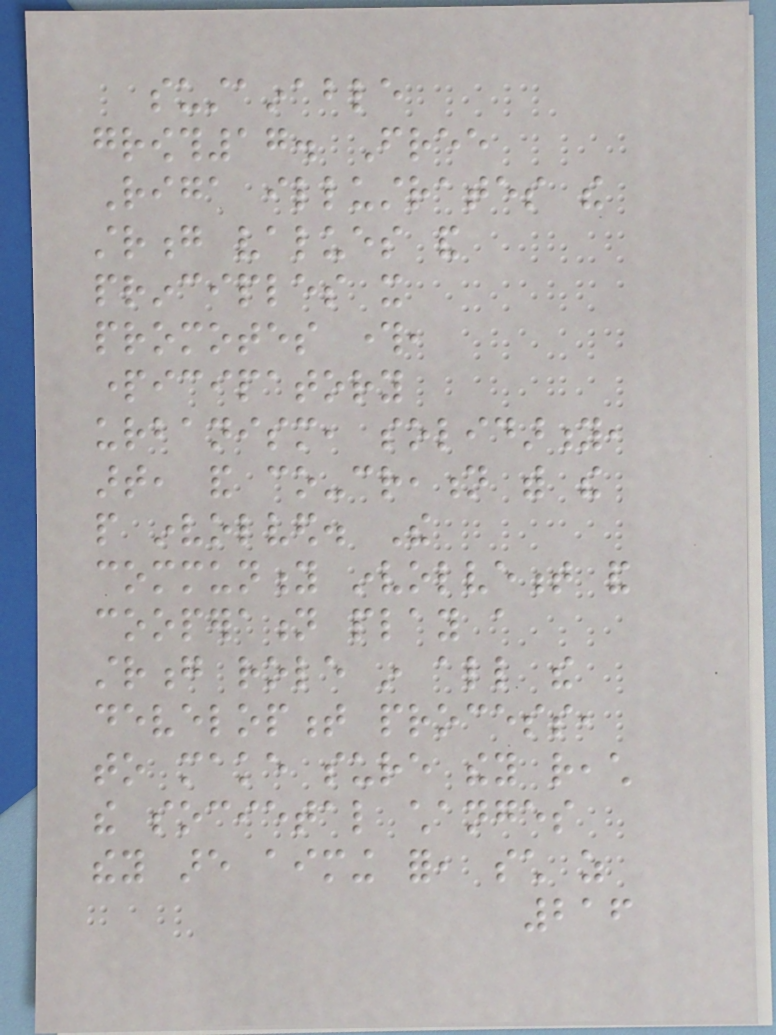sustainable
growth17. Free
Riga illustrates the
strong values and
principles it
promotes through,
participatory
urbanism, solidarity,
art, and co-creation with the
people involved. The
community involvement and
cooperation play a
strong role in all the
development process,
to make sure they reach
the societal changes
they are aiming for, such as
216
